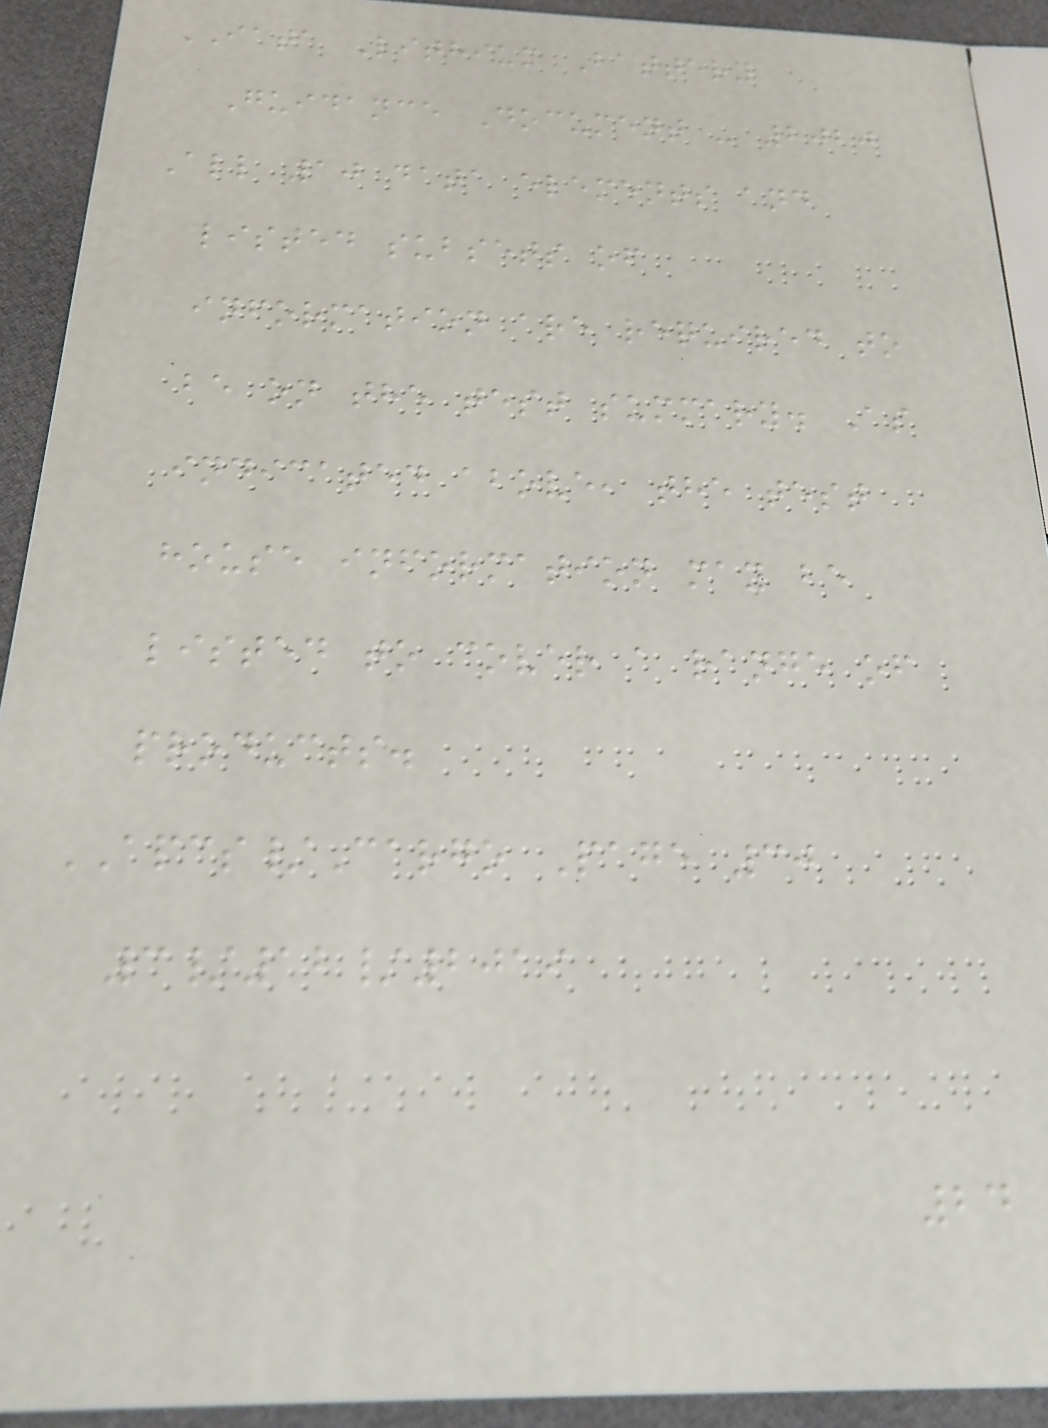IATA Lithium Battery
Guidance Document - 2020
All 10 data elements and
listed subsets of
information are required to
be on the test summary. As
indicated above, the test
house information may be
listed to cover a range of
products.
APCS/Cargo Page 30
3/12/2019
24
